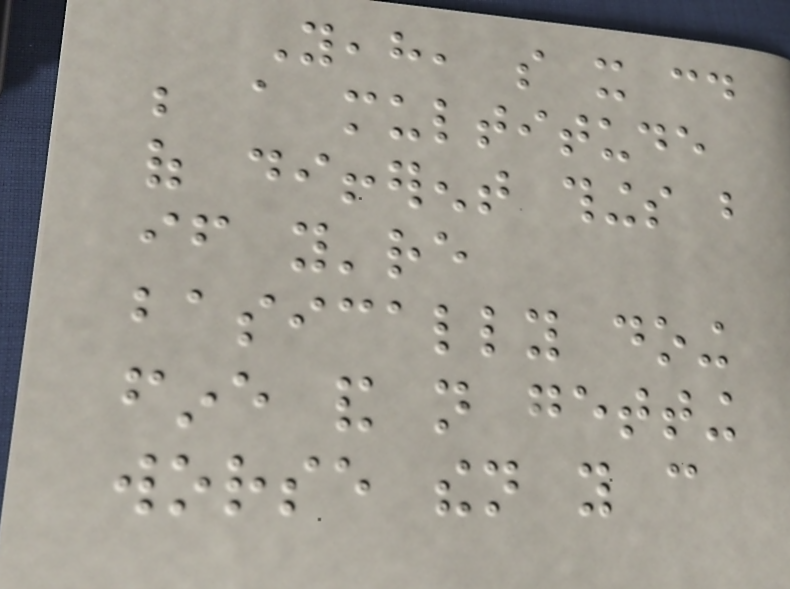Yeah, so it could
be a multitude
of different things but
if you're
basically doing
fine and not getting
worse then you can
